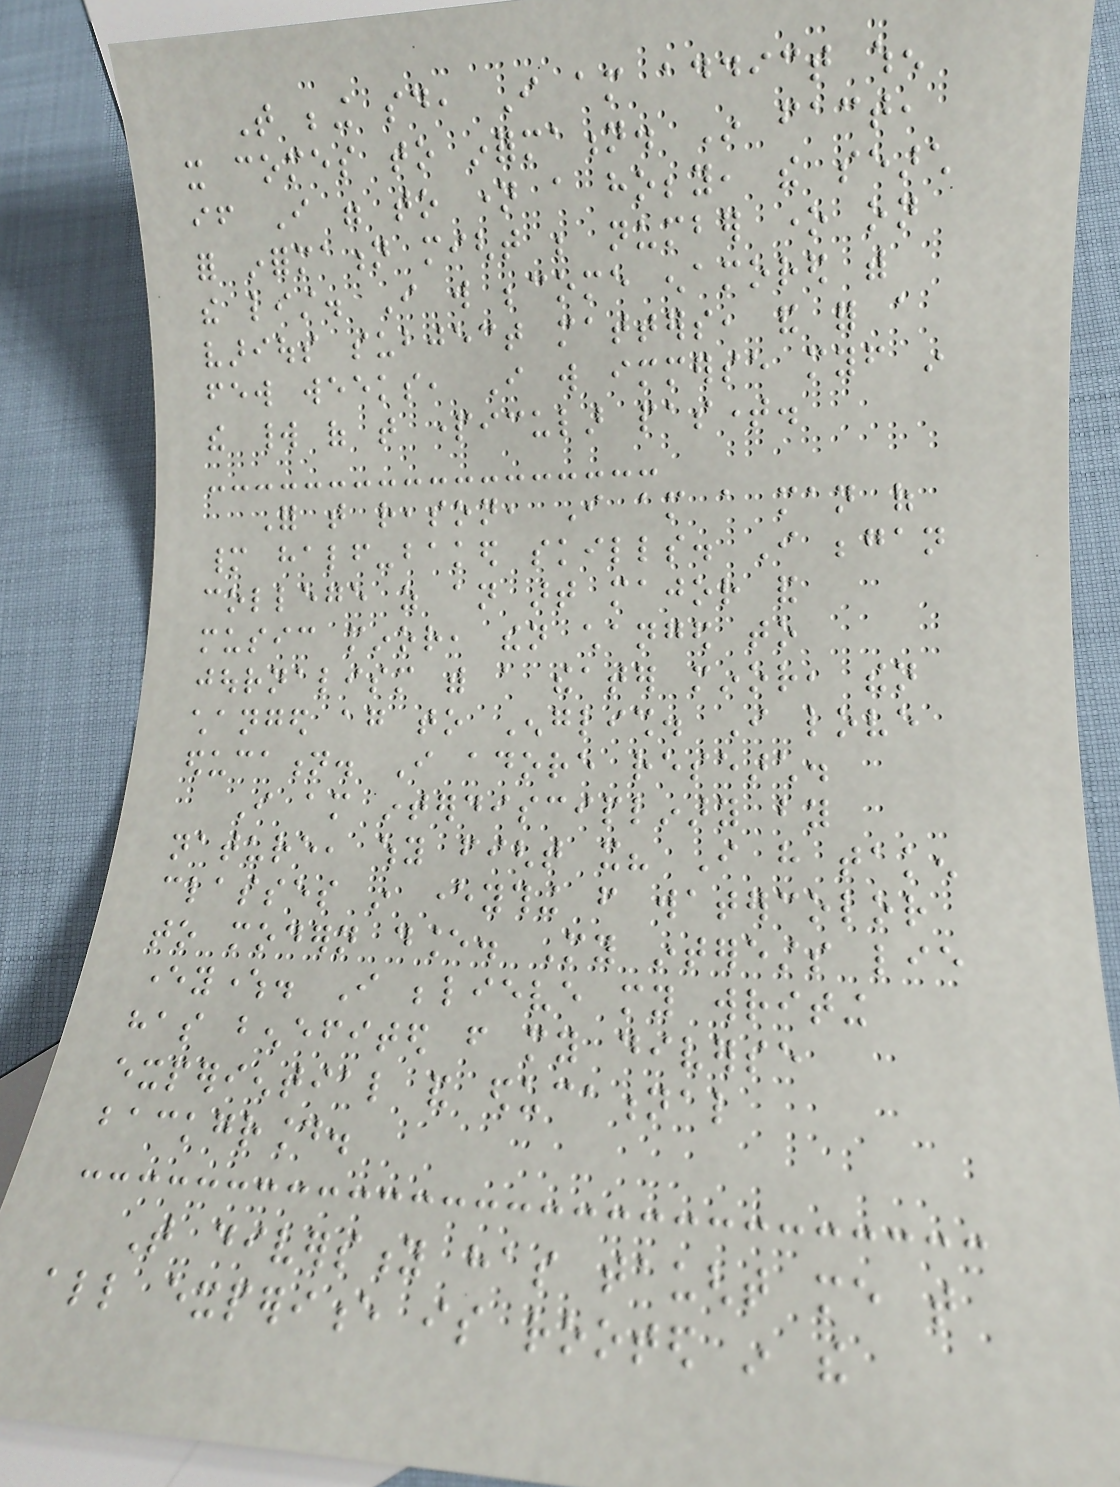That being said, I am addict when
it comes to information. In fact,
if I were to name a hobby, the search
for information might be number one on
the list. I will become enamored with
various subject matters, and for a
few weeks, I will immerse myself in
the world of that particular pastime.
For that reason, I am a man of
many half-baked skills. I began
college as an art major and
music minor, then changed to
journalism with a theater minor, then
changed again to English. I love
education. I adore research.
I am interdisciplinary by
nature, why fight it? I have taken
classes in everything from watercolor
to modern dance. My interests lie
everywhere. I believe my writing
has benefited from my diverse
experiential and educational
background.
That diversity has taught me that
all experience is rooted in the
